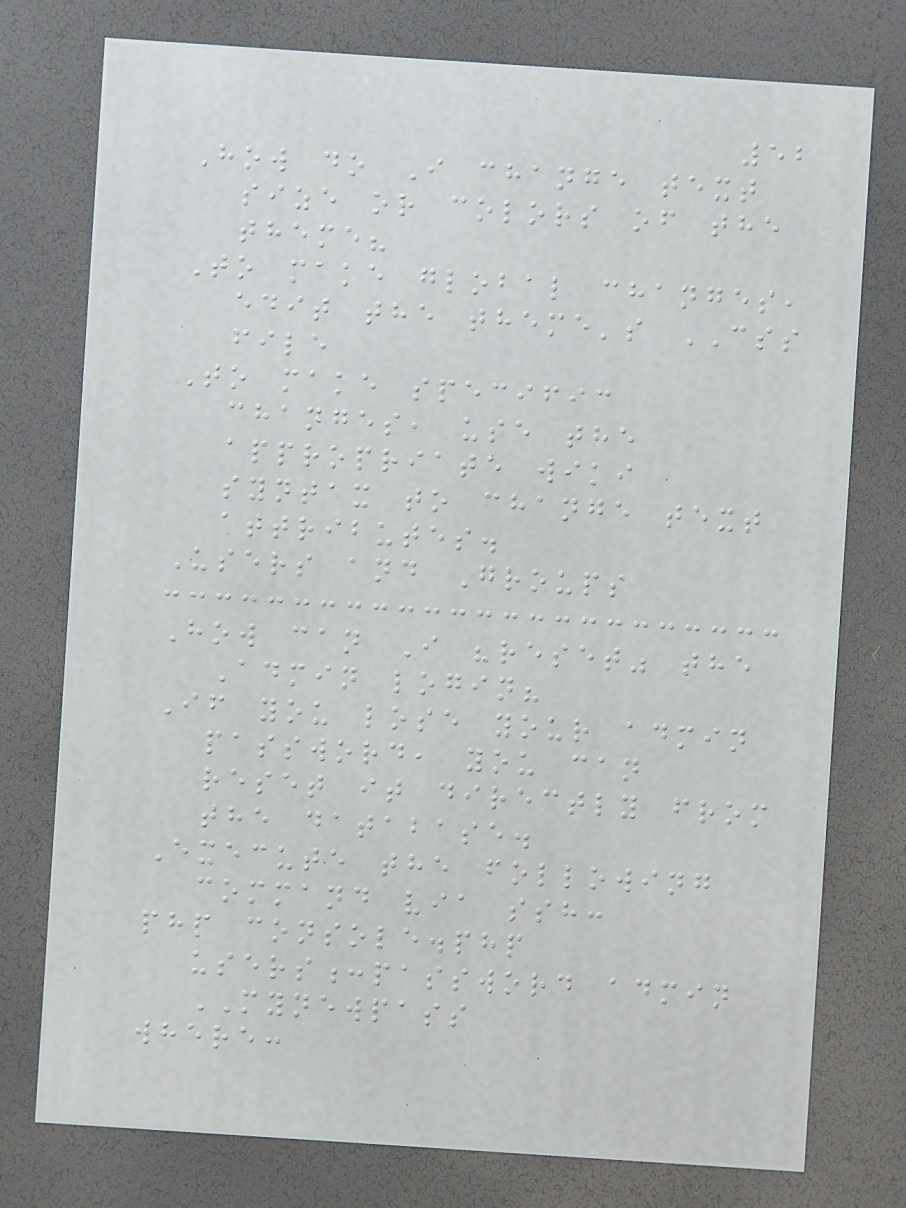52
How do I change text
size or colors of the
theme?
To make global changes,
edit the theme's CSS
file
To make specific
changes, use the
appropriate wiki
syntax to change text
attributes.
Users and Groups
How can I "reset" the
Admin login?
If you lose your admin
password, you can
reset it directly from
the database.
Execute the following
command via ssh:
php console.php
users:password admin
MYNEWPASS
where:
